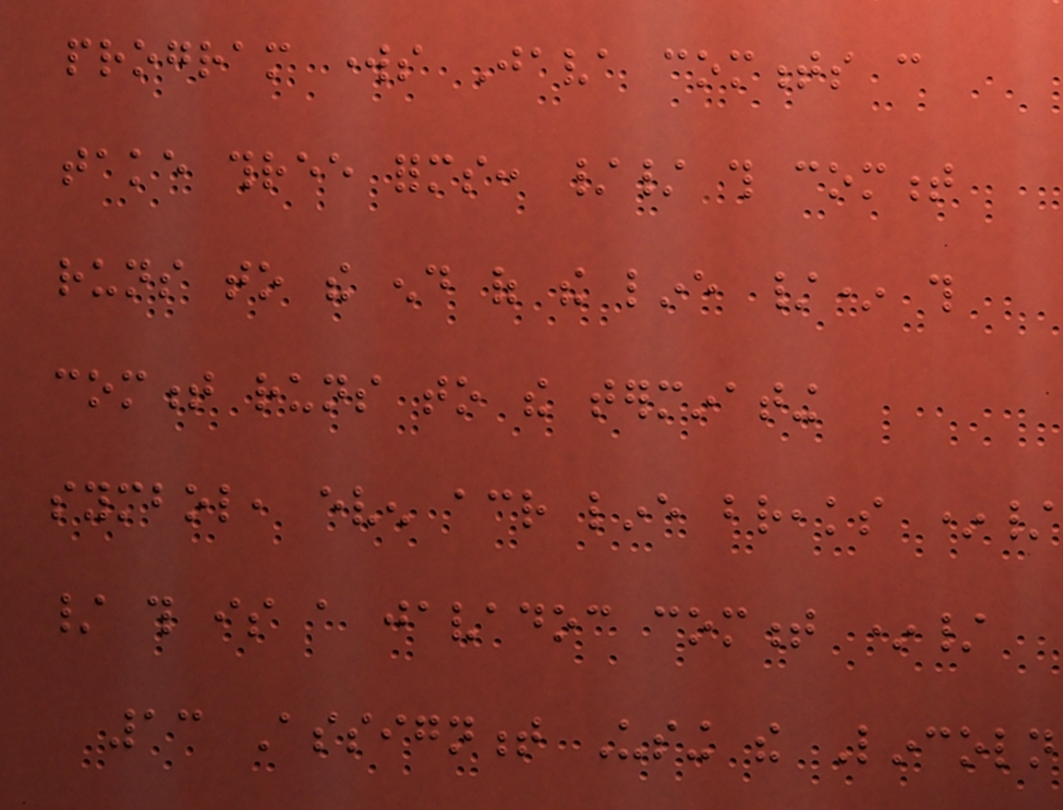program works Java comments can
take three forms: // this comment
runs to the end of the line /* this
comment runs to the terminating
symbol, even across line breaks */
/ this is a javadoc comment */
13 Assignment Using the Lincoln
